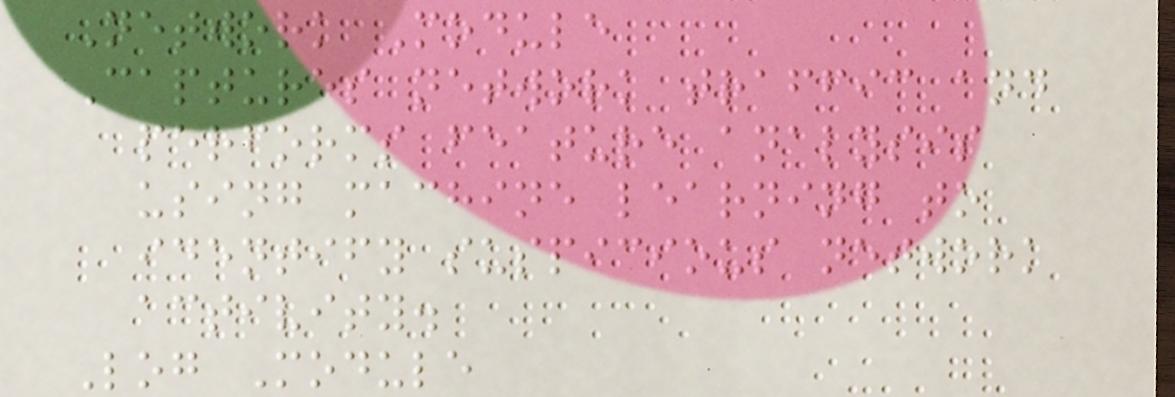Network Module
Captures network traffic and
performs feature analysis
using machine learning to
identify suspicious network
activity.
Log Module
